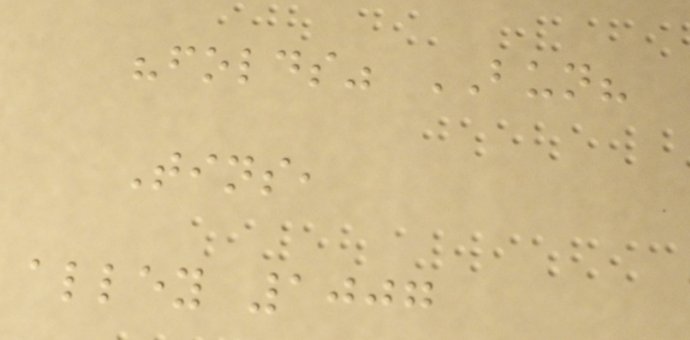"folds" BUN?
Tins,
alley 1007
